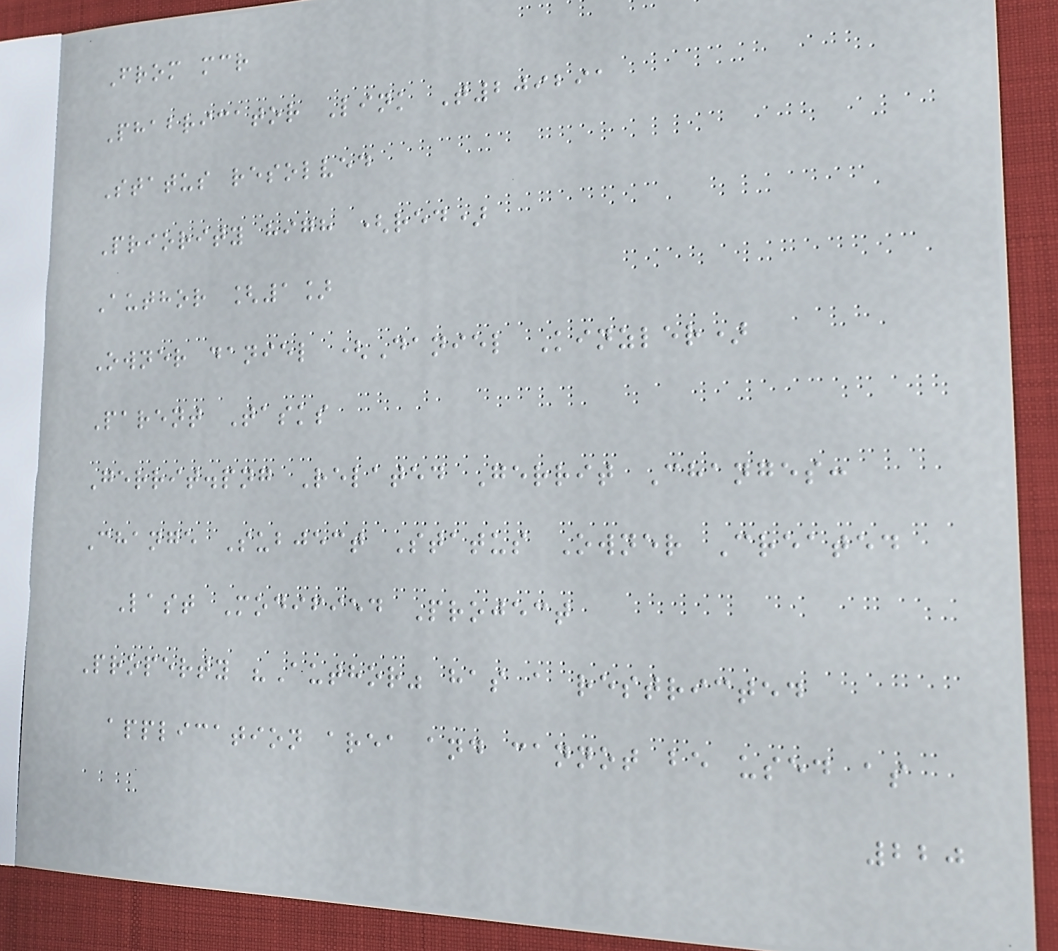From mcr
Phabricator Link T209291
Status resolved
Priority high (red)
Author [1]
Owner daniel (Daniel Kinzler)
Parent Tasks
Gerrit.png Related Gerrit Changes:
Change Subject Status Owner Created
Last Modified Project
Property "Author" has a restricted
application area and cannot be used as
220
